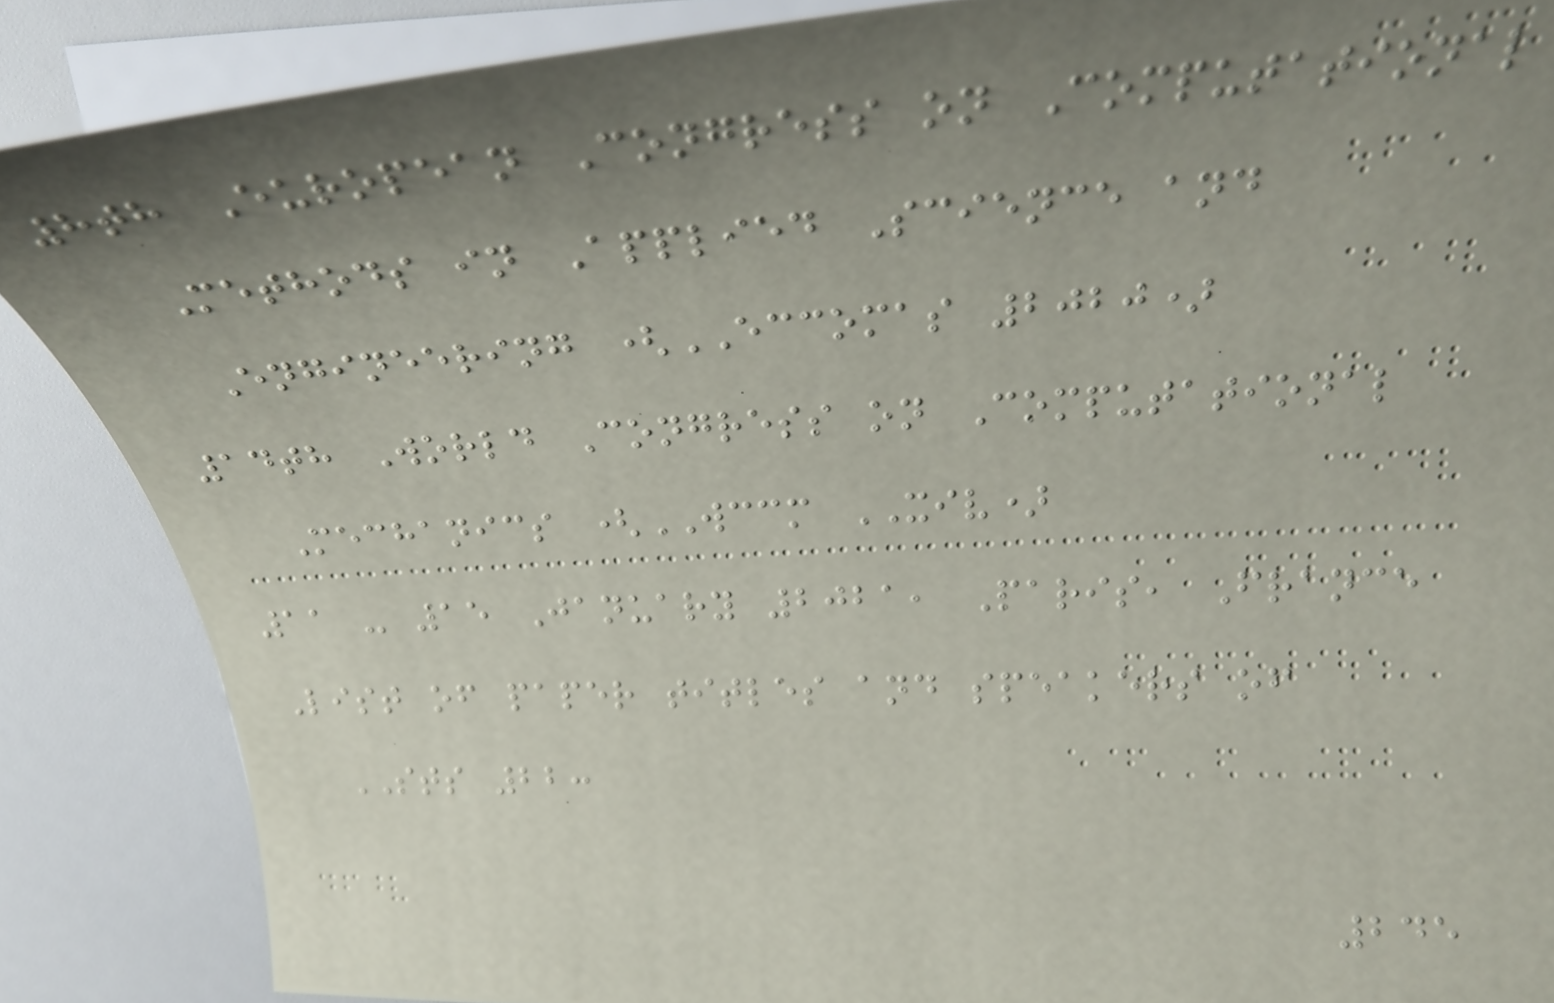8th European Congress on Computational
Methods in Applied Science and
Engineering (ECCOMAS 2020)
14th World Congress on Computational
Mechanics (WCCM XIV)
11 - 15 January 2021, Paris, France
List of paper titles and speakers of
STS 22:
245
